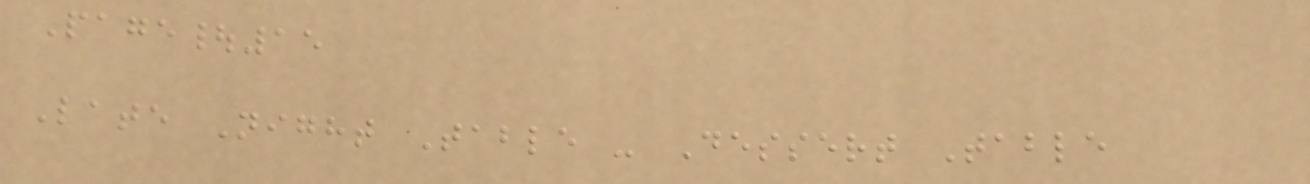Page|15
Late Night Table - Dessert Table
